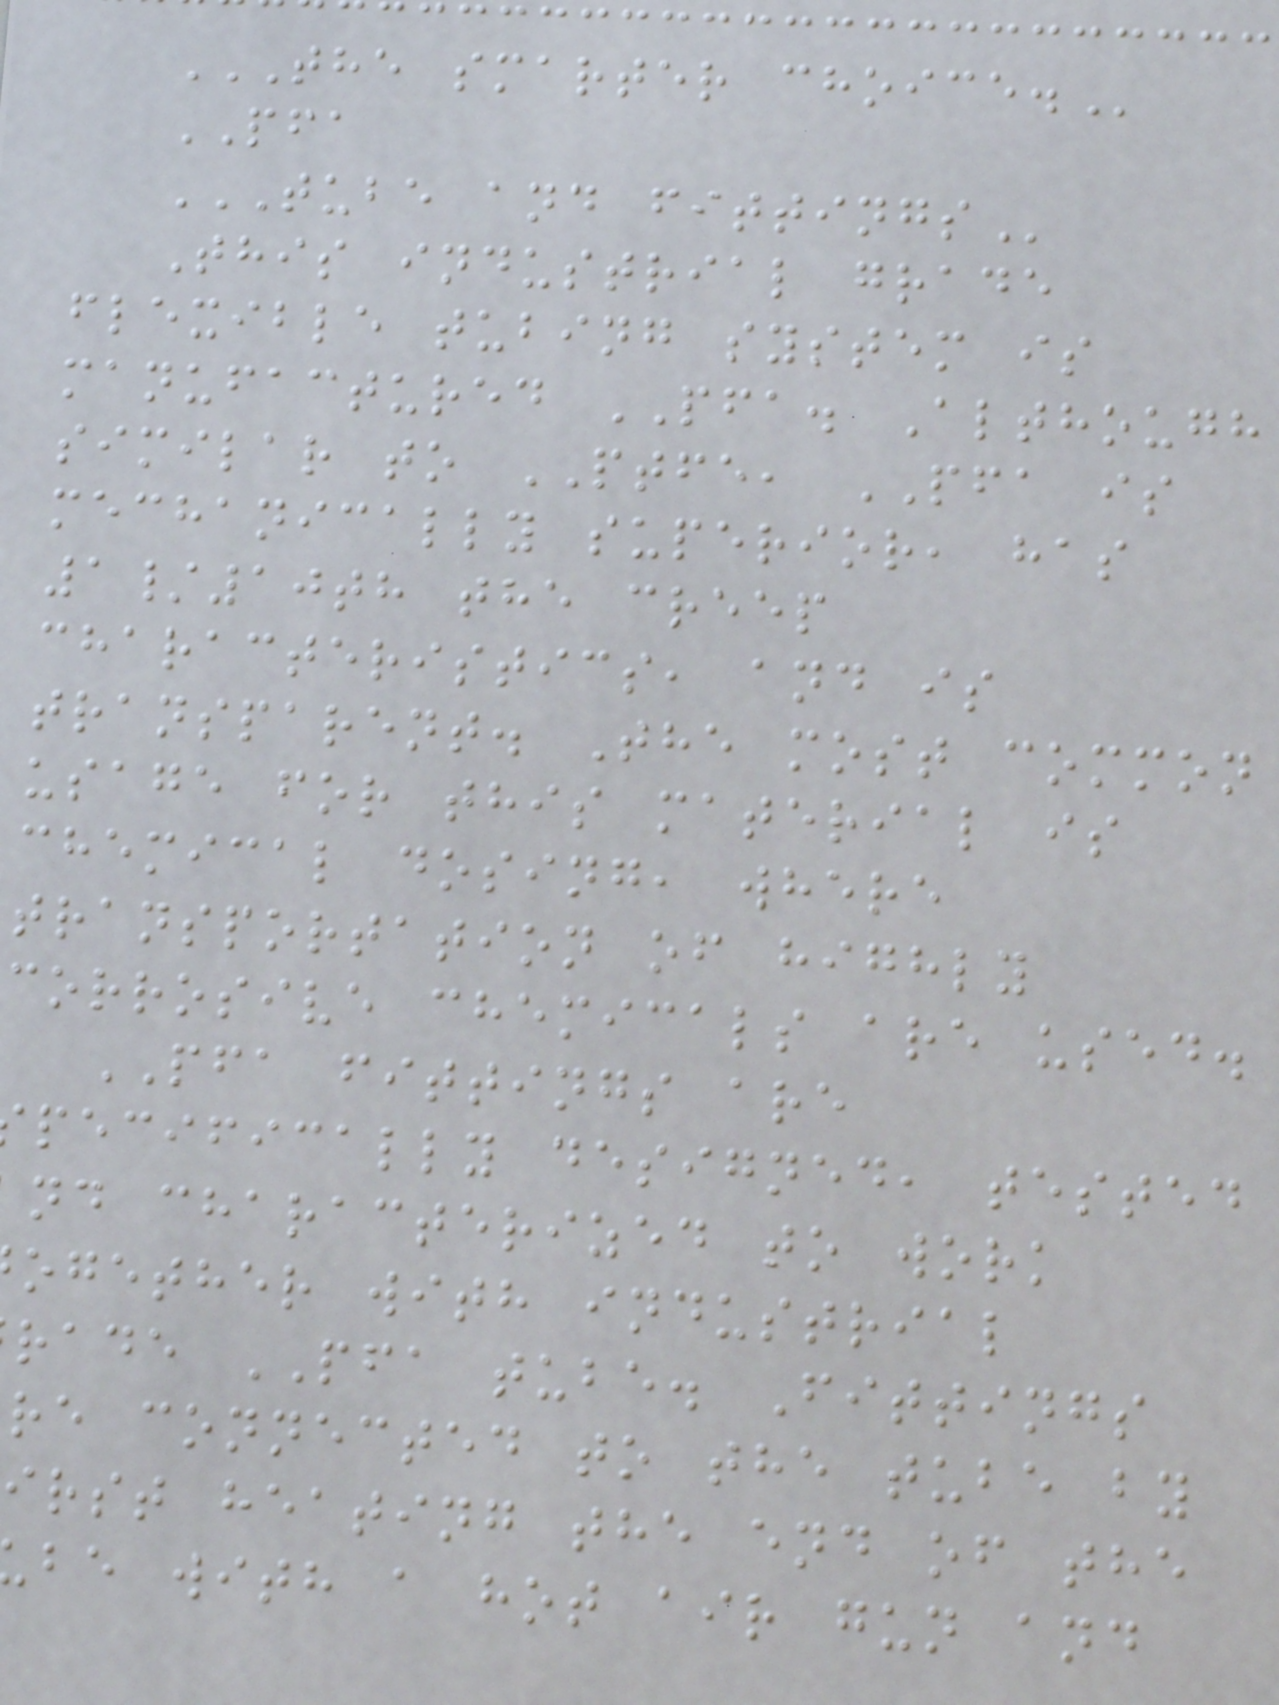THE SMARTER CHOICE.
PFA
TUBE AND FITTINGS
This industrial grade
flexible tubing system is
manufactured PFA. Although
similar to PTFE, PFA is
mechanically superior, has
1/10th the creep
characteristics, and is
transparent. The most common
usage for this material is
chemical dosing, where
transportation of highly
corrosive chemicals are used.
PFA fittings are
pecifically designed, tested
nd characterized to work
ogether with industrial
rade PFA tube. Fittings
re connected to the tube by
irst heating the end of the
be with a hot air gun and
